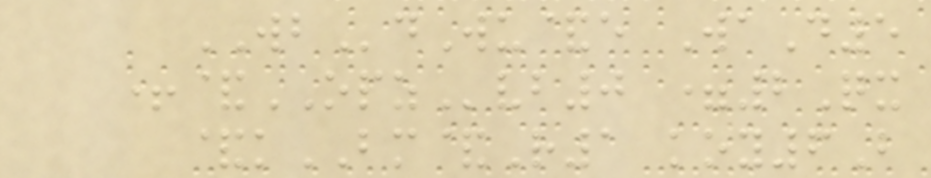WBdWu&e WaD5
+&OPZvb0 =2Qx
&kBM&R1 koy6B
